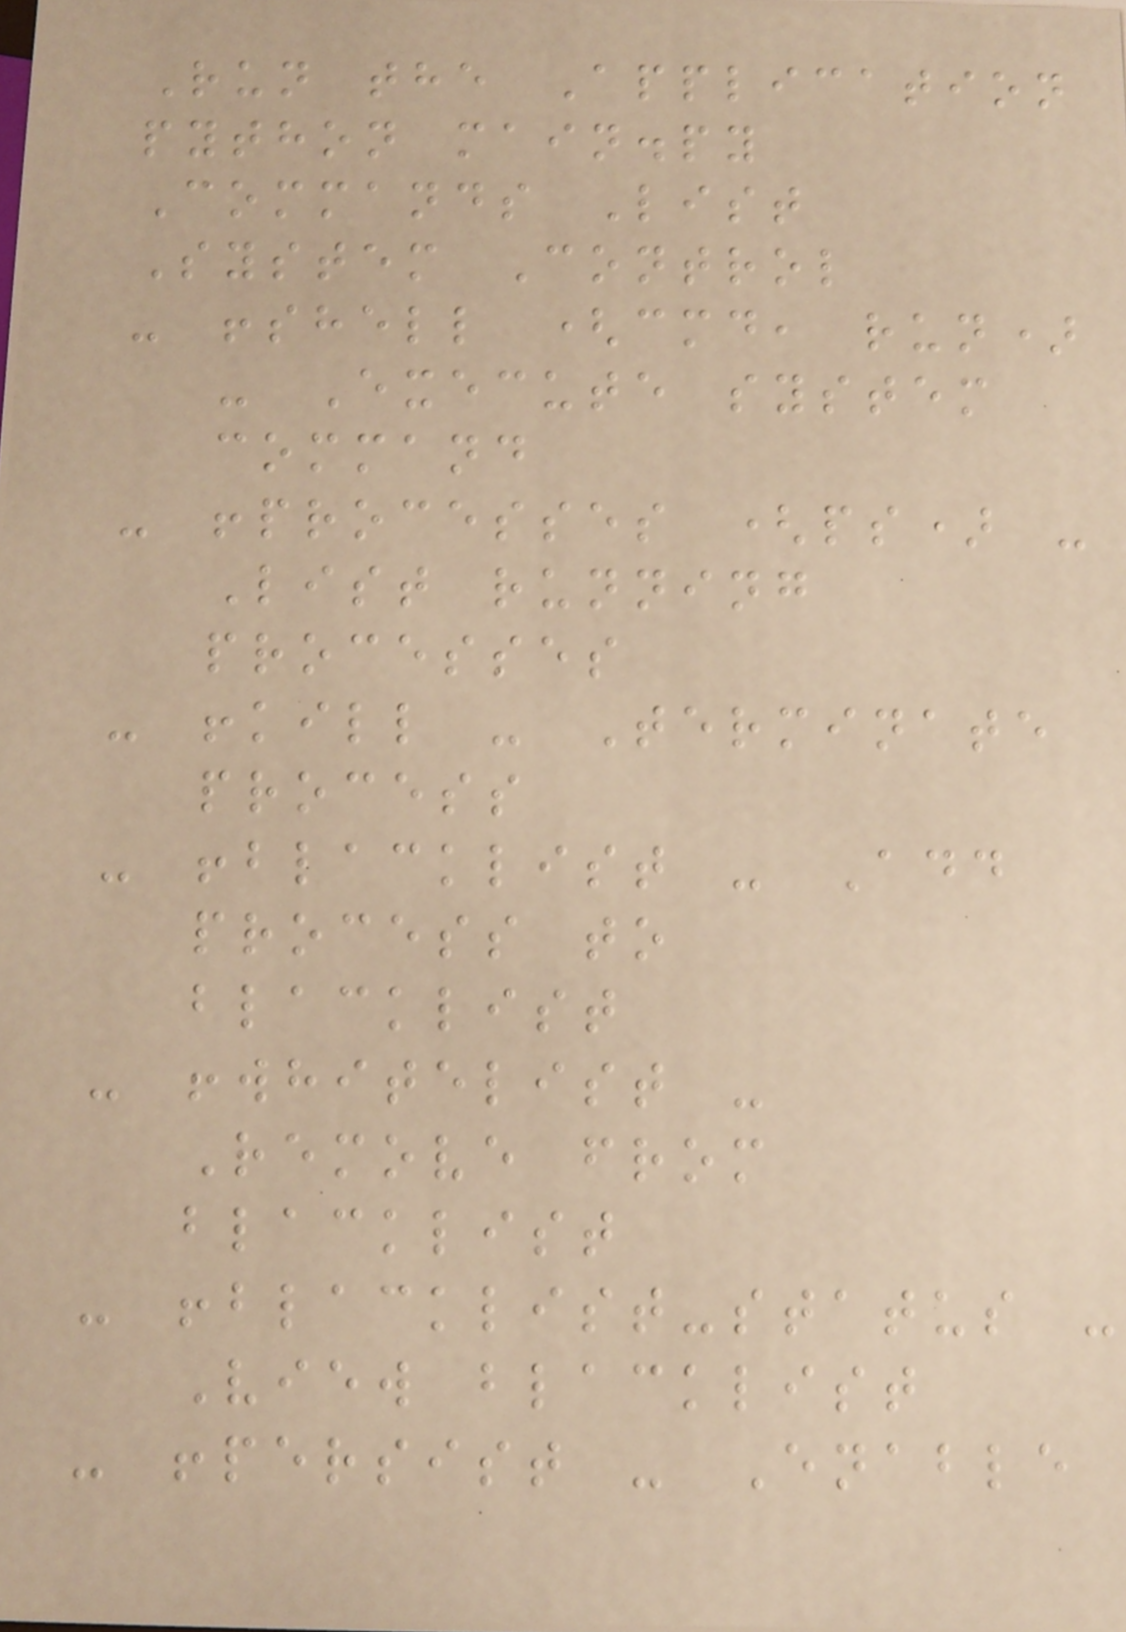Run the Application
python main.py
Commands List
System Control
- !shell (cmd, run)
- Execute system
command
- !processes (ps) -
List running
processes
- !kill - Terminate
process
- !blacklist - Add
process to
blacklist
- !whitelist -
Remove from
blacklist
- !blacklist-status -
View blacklist
- !persist - Enable
